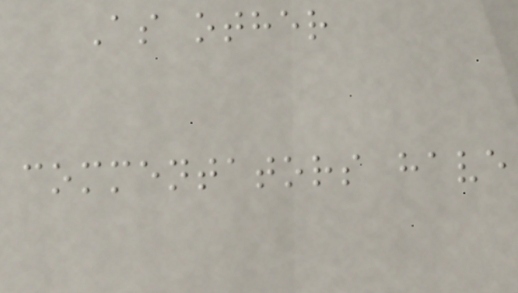As other
commentators have
